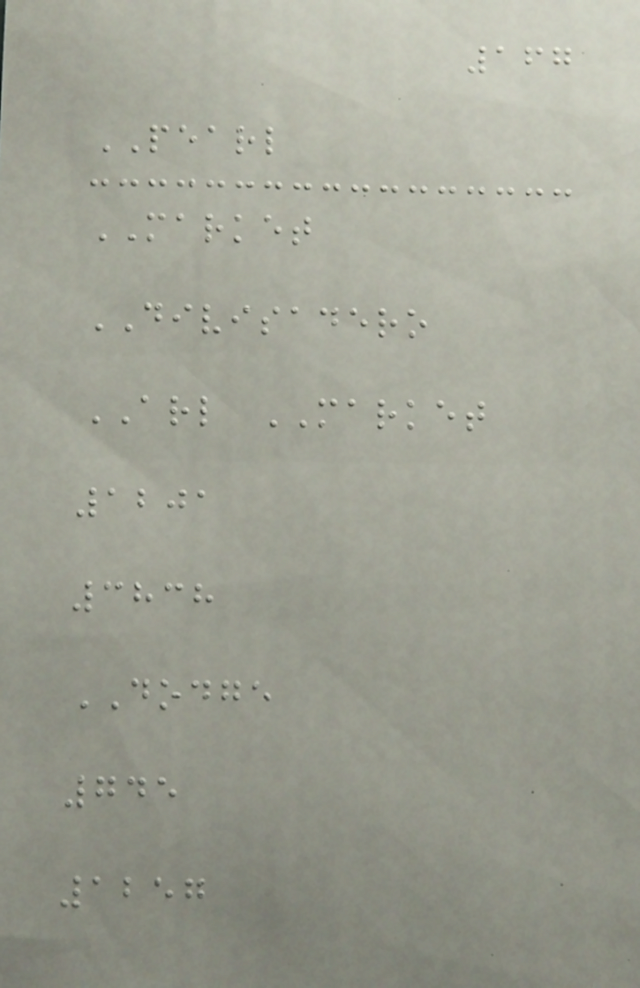167
PEARL
MARKET
DIVISADERO
ARL MARKET
1201
3838
DODGE
745
1257
